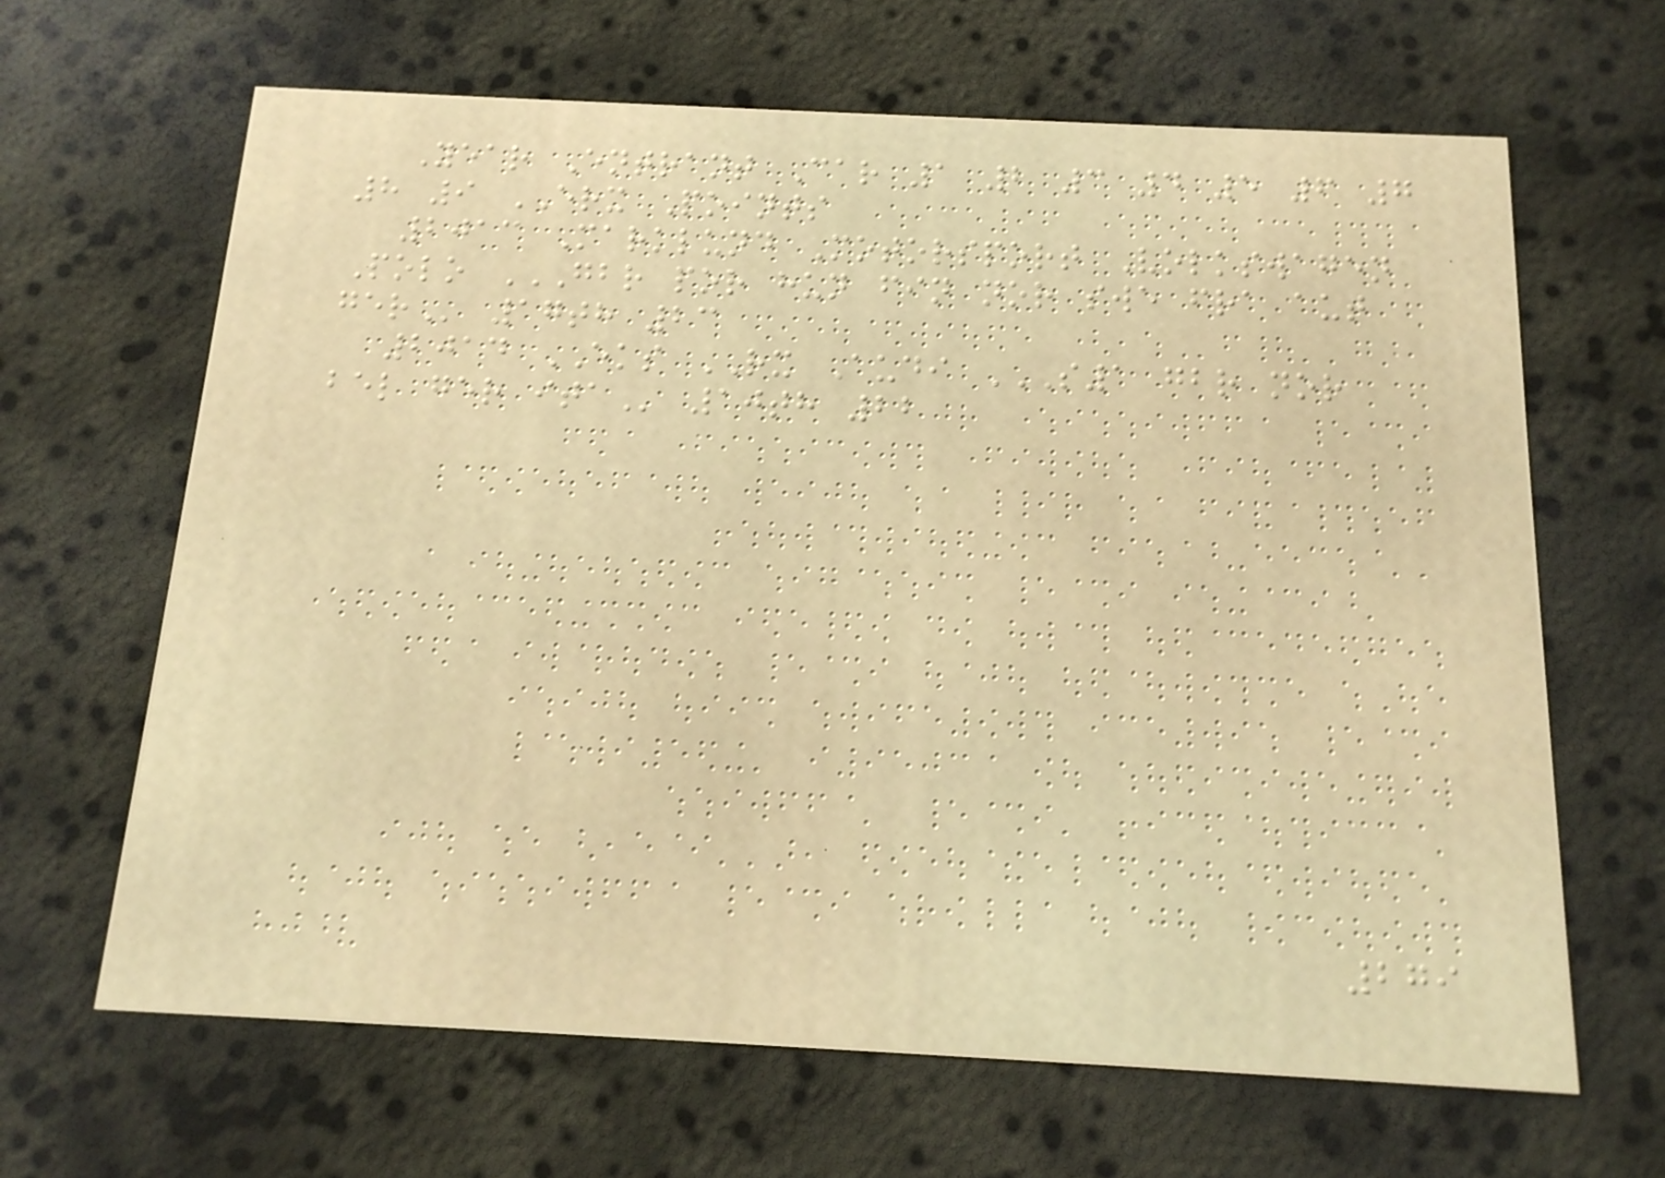Year Entrant Car 1 2 3 4 5 6 7
8 9 ERX Points
2013 Marklund Motorsport Volkswagen
Polo GBR POR HUN FIN NOR SWE FRA AUT
GER 17th 23
2014 EKS RX Audi S1 GBR NOR
BEL GER ITA 10th 22
279
